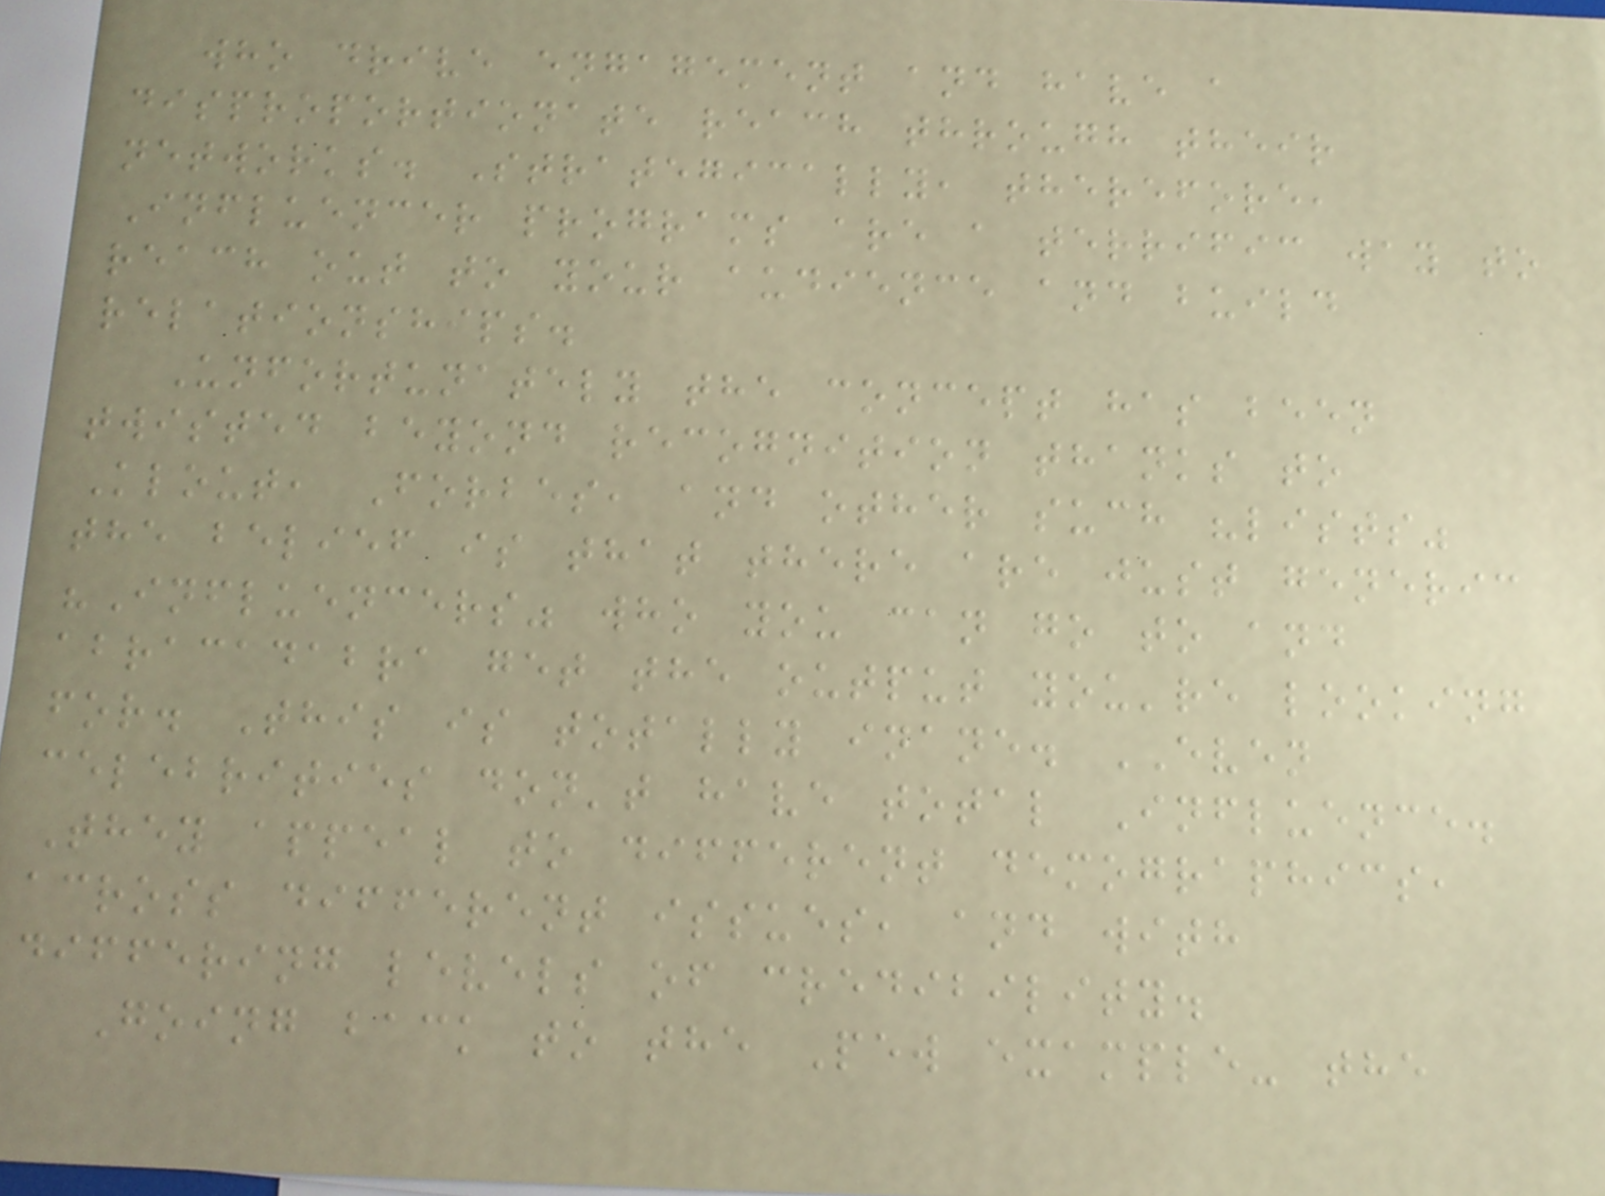who drive engagement and have a
disproportionate reach through their
networks. Strategically, therefore,
Influencer programs are a terrific way to
reach out to your audience and build
relationships.
Unfortunately the concept has been
twisted beyond recognition thanks to
Klout, Forbes, and other such "lists"
the belief is that there are just generic
"Influencers" who you can go to and
abracadabra get the output you're looking
for. This is totally inane. EVEN
celebrities don't have total Influence.
They appeal to different demographics,
across different issues, and with
differing levels of credibility.
Going back to the Pew example- the
